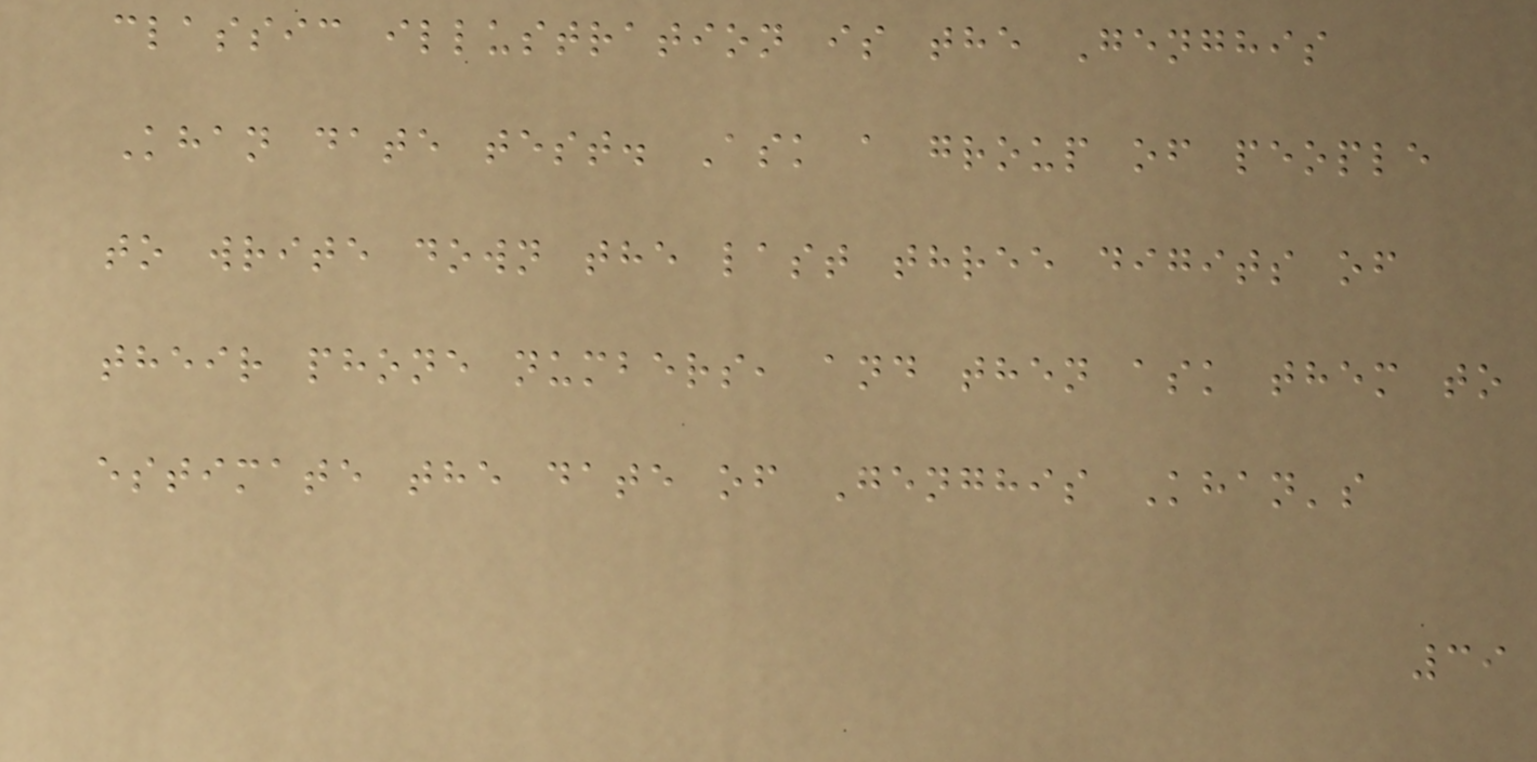classic illustration is the Genghis
Khan date test. Ask a group of people
to write down the last three digits of
their phone numbers, and then ask them to
estimate the date of Genghis Khan's
39
